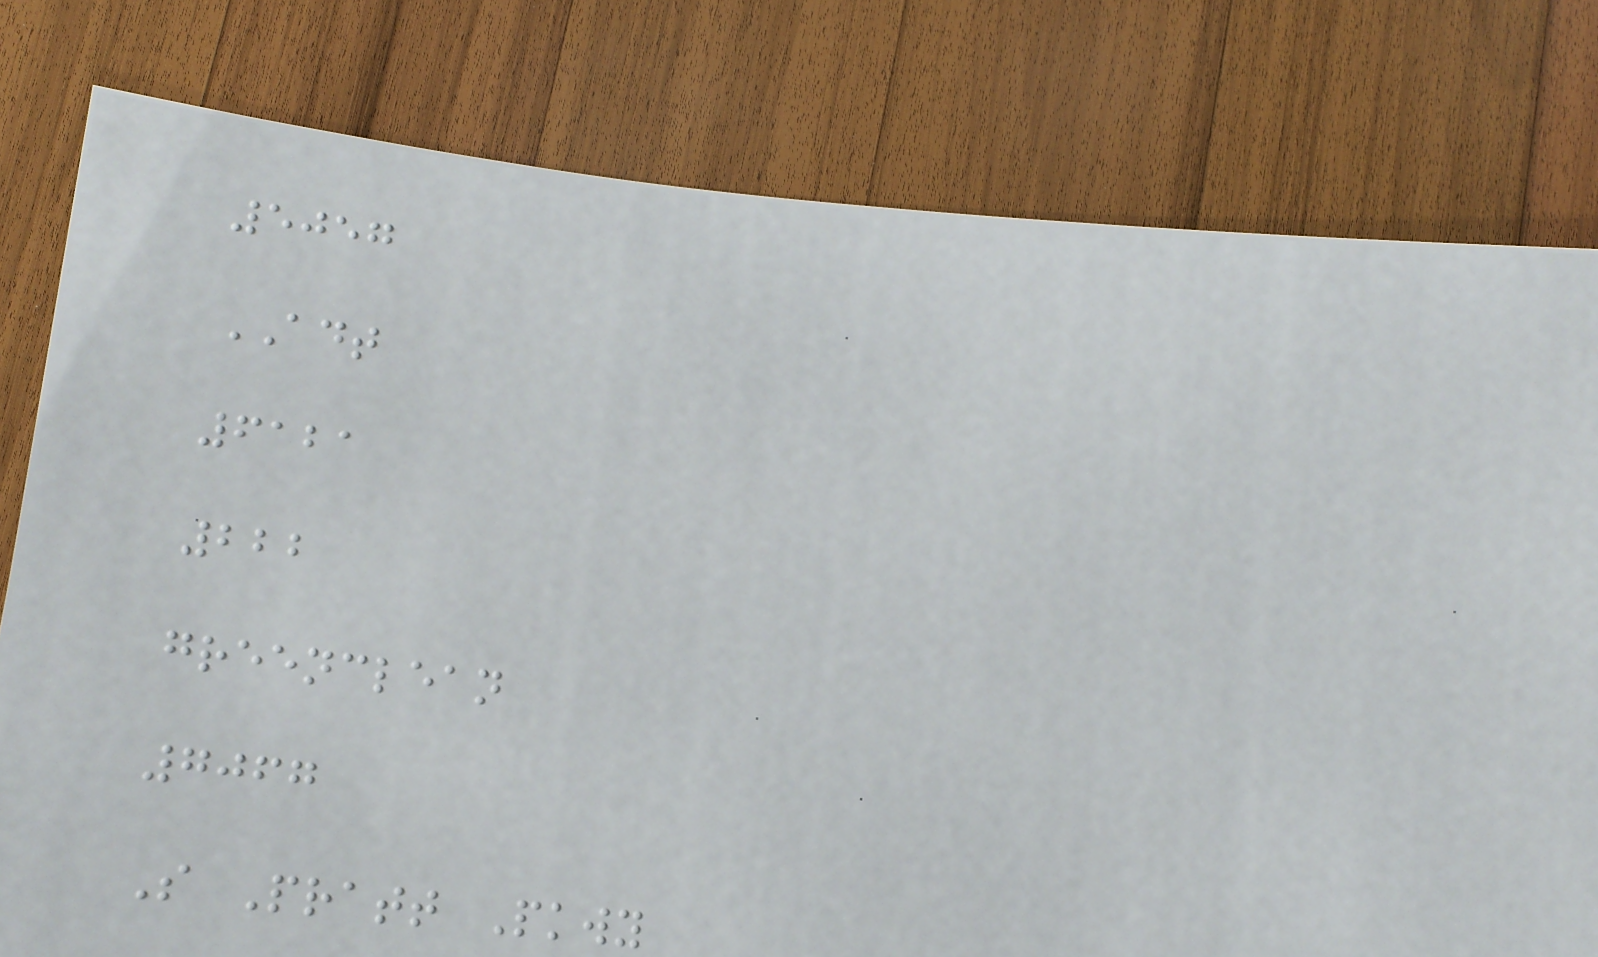5057
ADT
6121
222
greenclean
7067
S Pratt Pkwy
